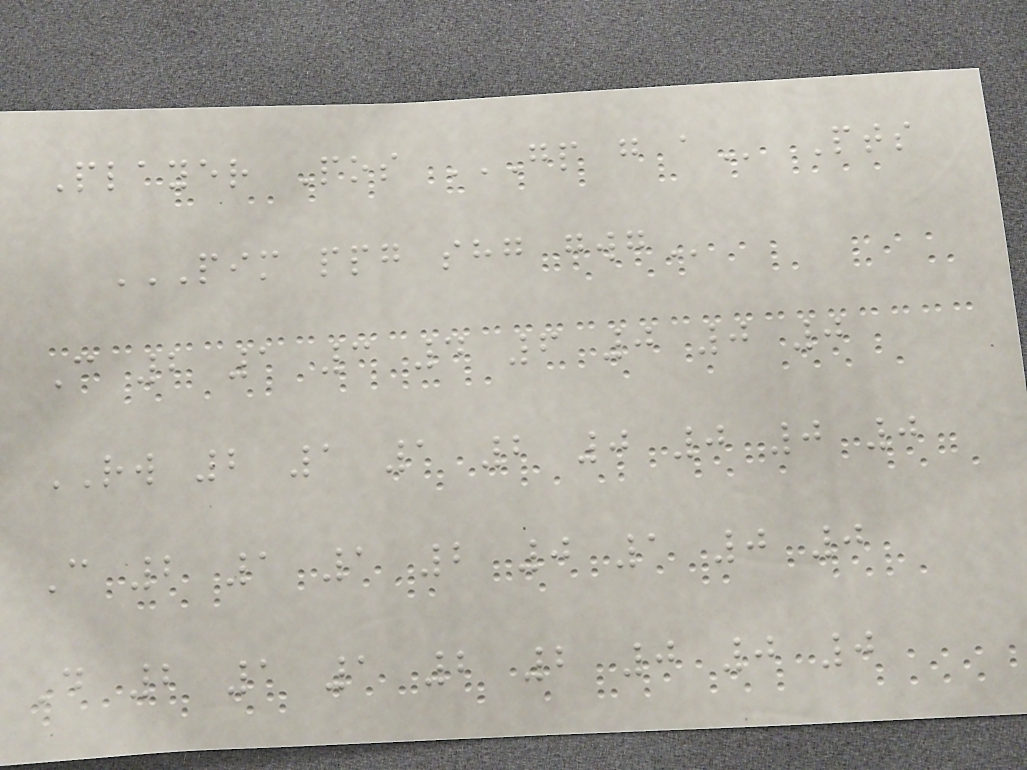Player Pos GP G A Pts
PIM PPG SHG GWG
C 2 1 3 4 6 0 0 0
RW 2 1 1 2 0 0 0 0
C 2 1 1 2 0 1 0 0
D 2 1 1 2 2 0 0 0
